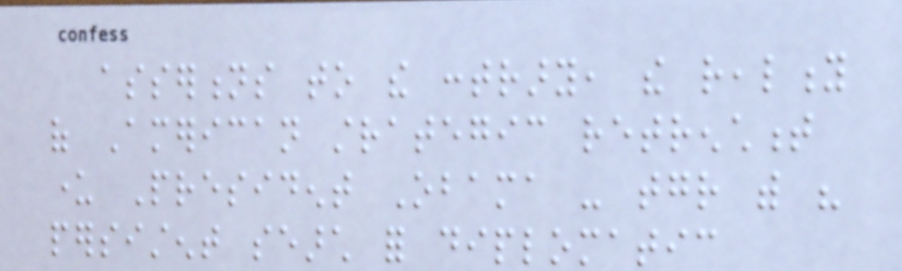assertions to the contrary, the reality
of American strategic retrenchment
under President Obama - together with his
persistent search for diplomatic
